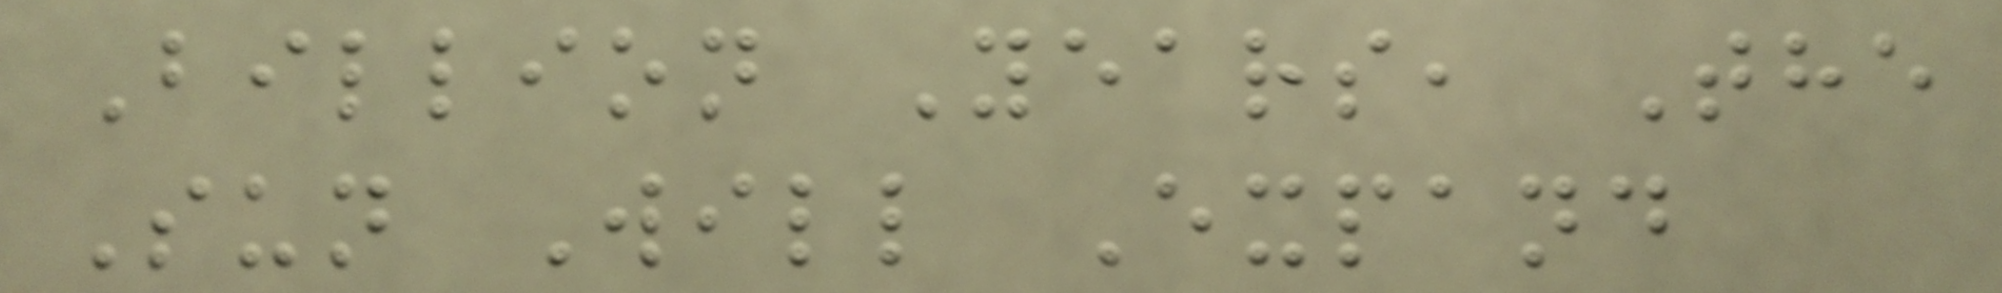Billion Years, The
Sun Will Expand
